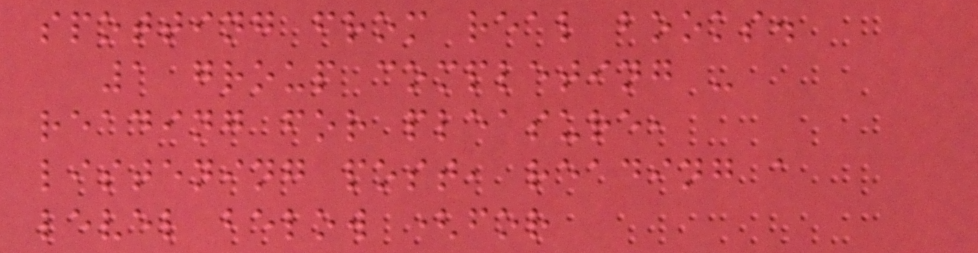spotting from real books.
1 group completing -
reading for pleasure,
listening post, reading a
level below (for
